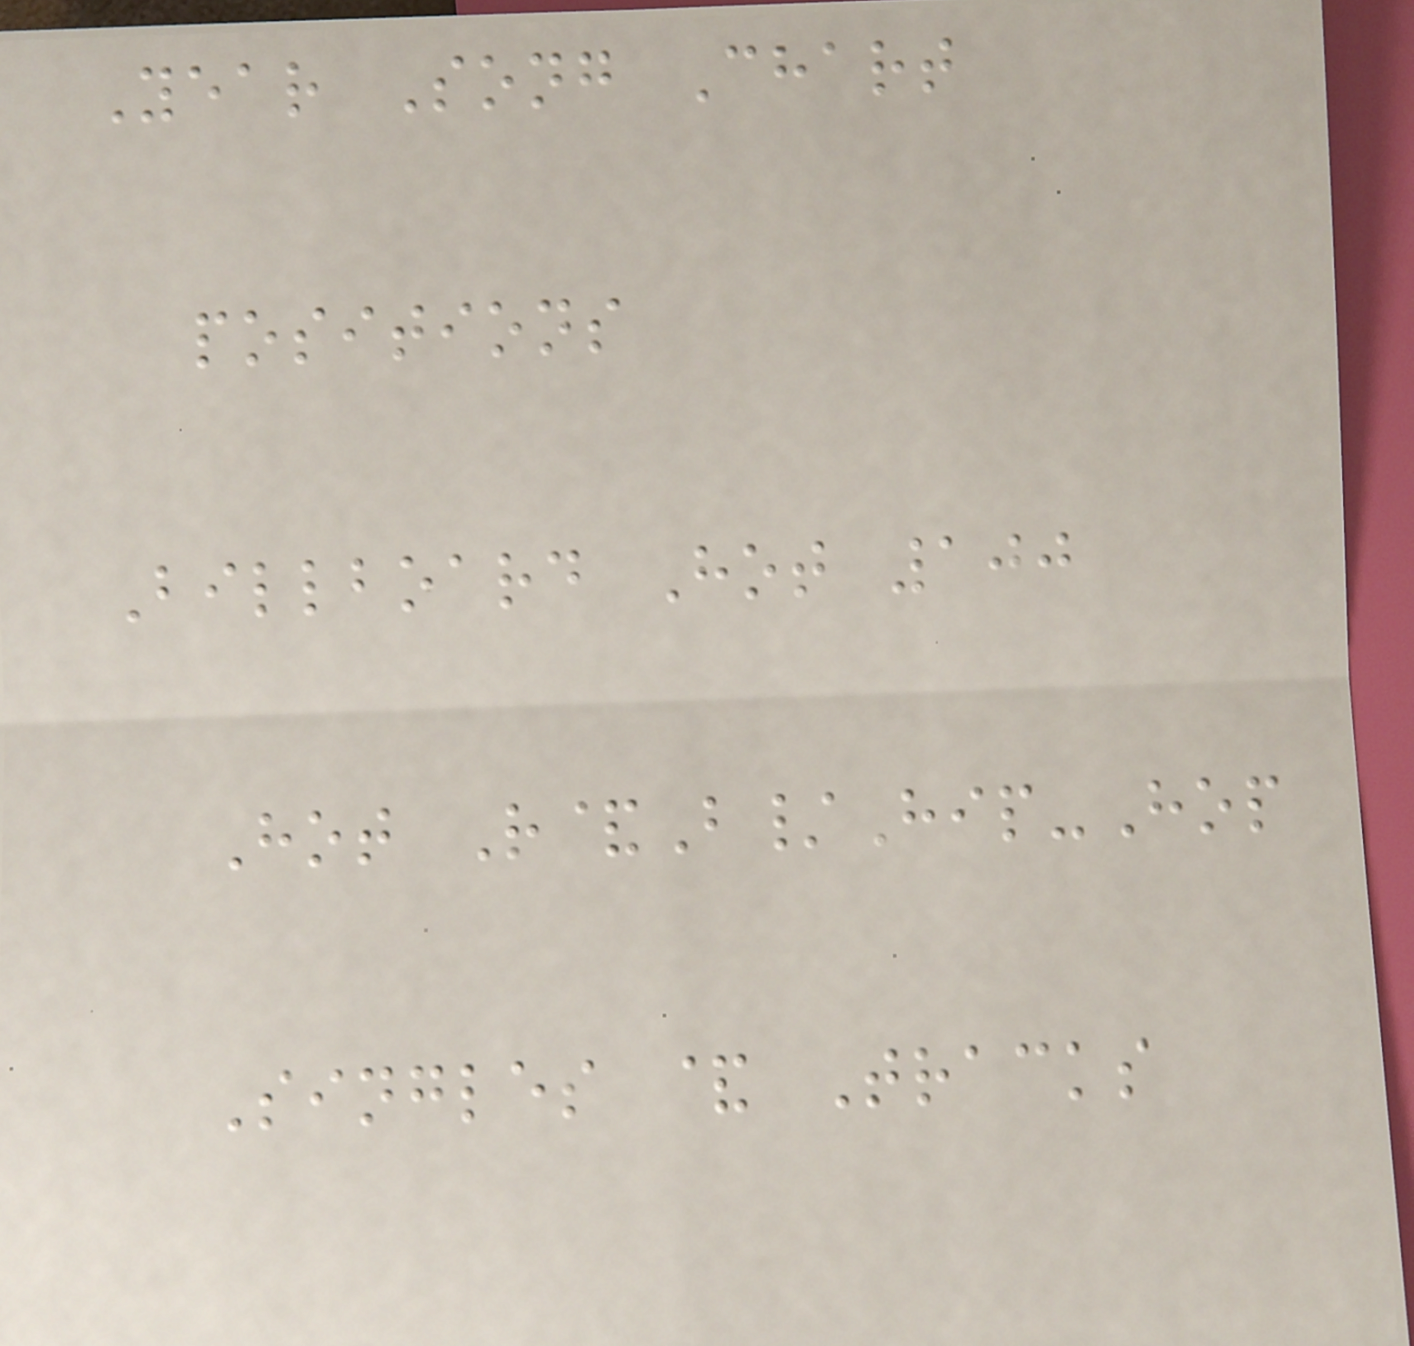Year Song Chart
positions
Billboard Hot 100
Hot R&B/Hip-Hop
Singles & Tracks
